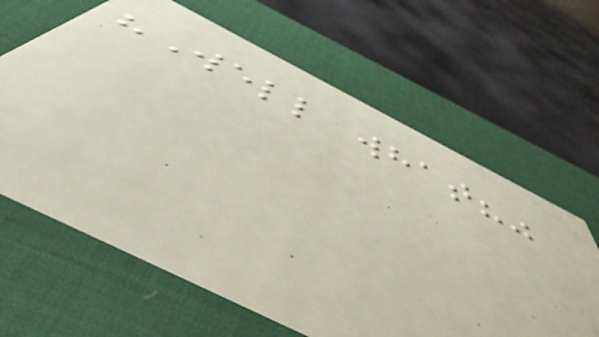"Well what?"
